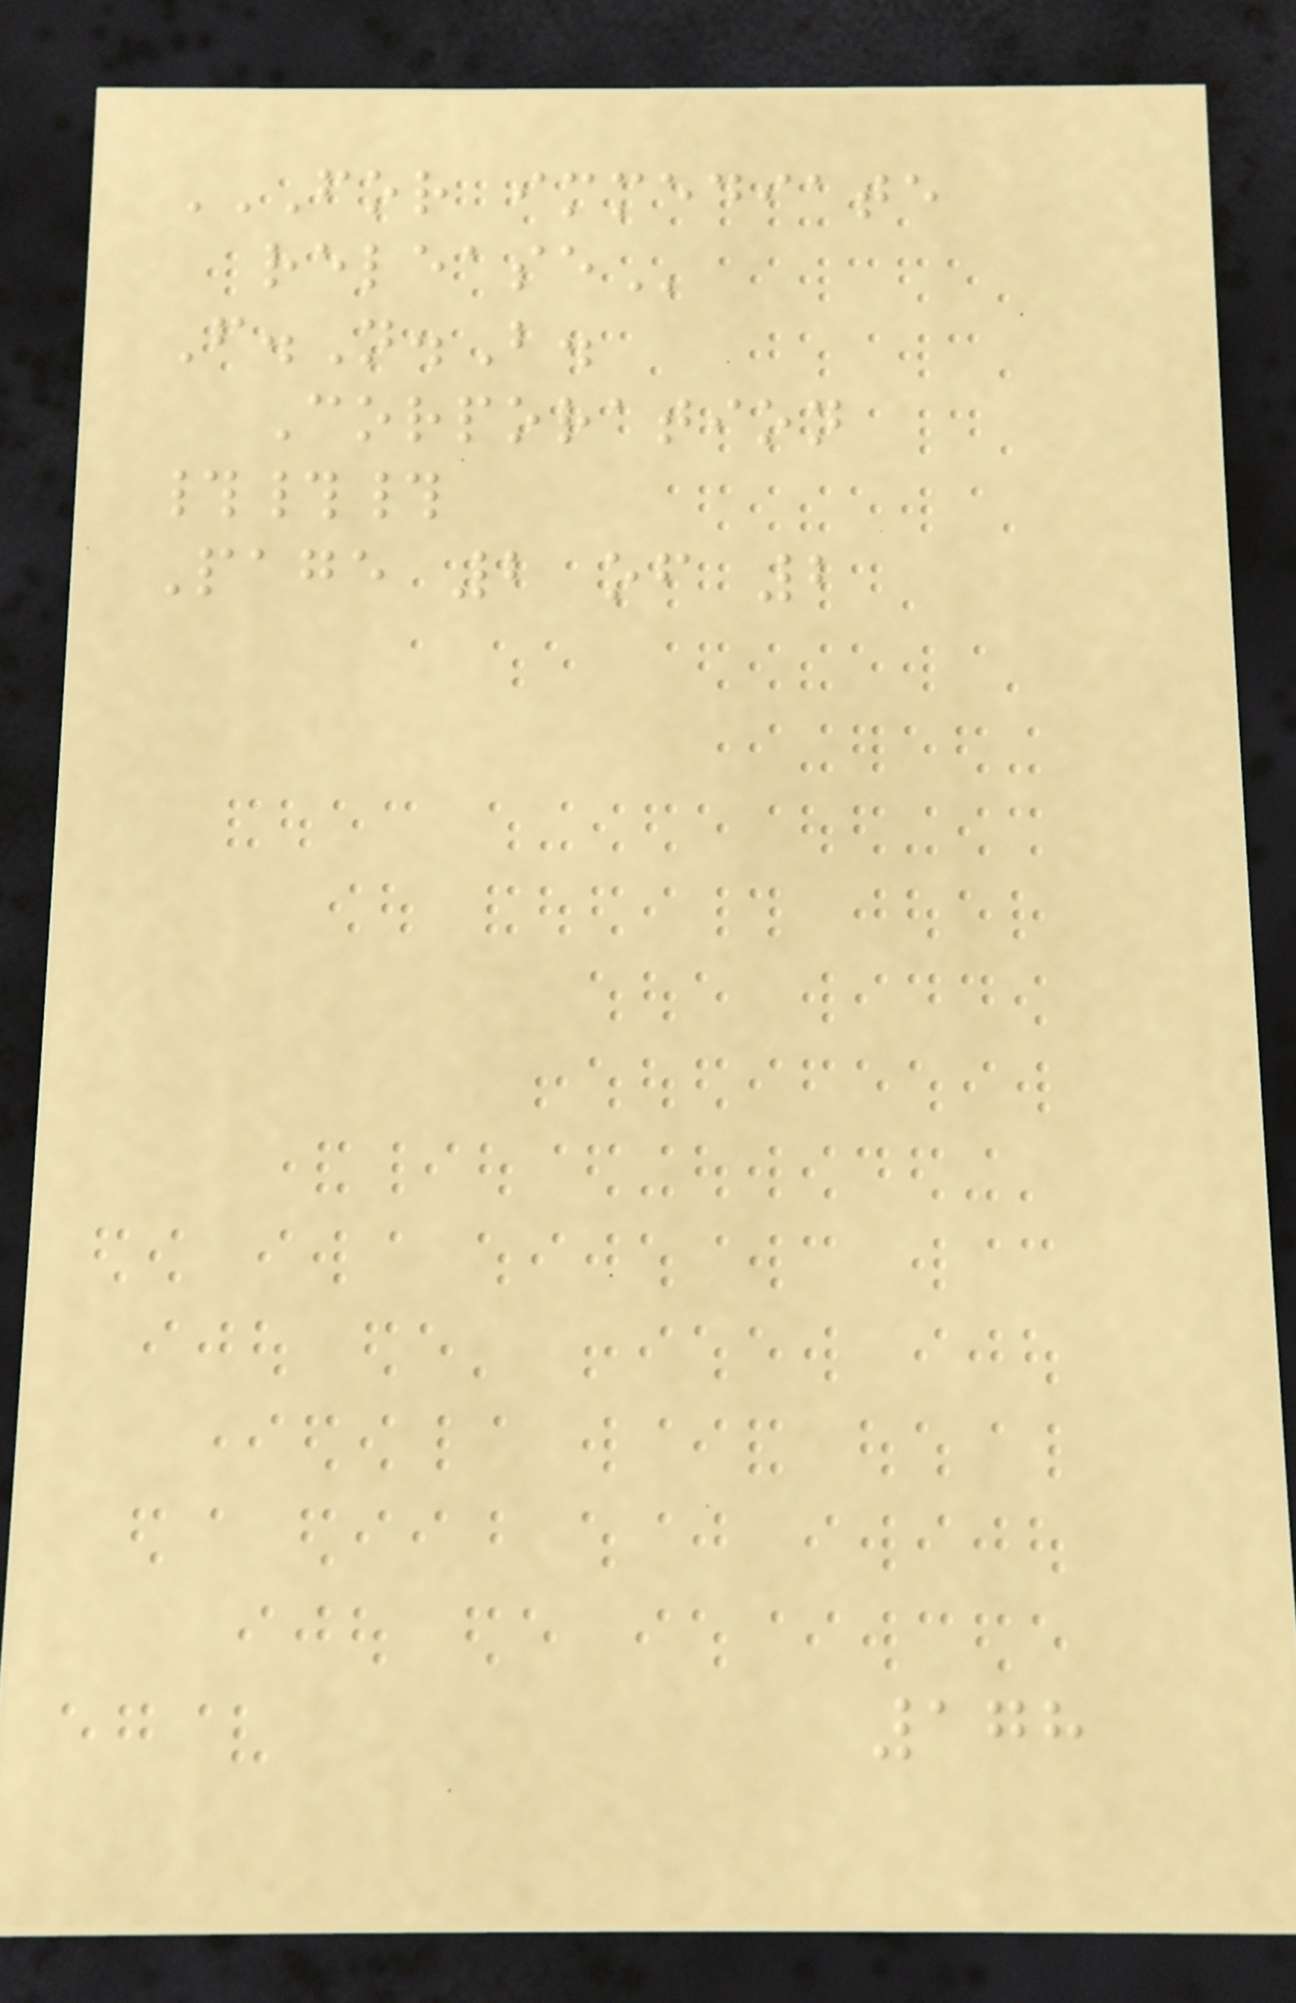FOR IMMEDIATE
RELEASE
F.N.B.
Corporation
###
Page 2 of 2
178
